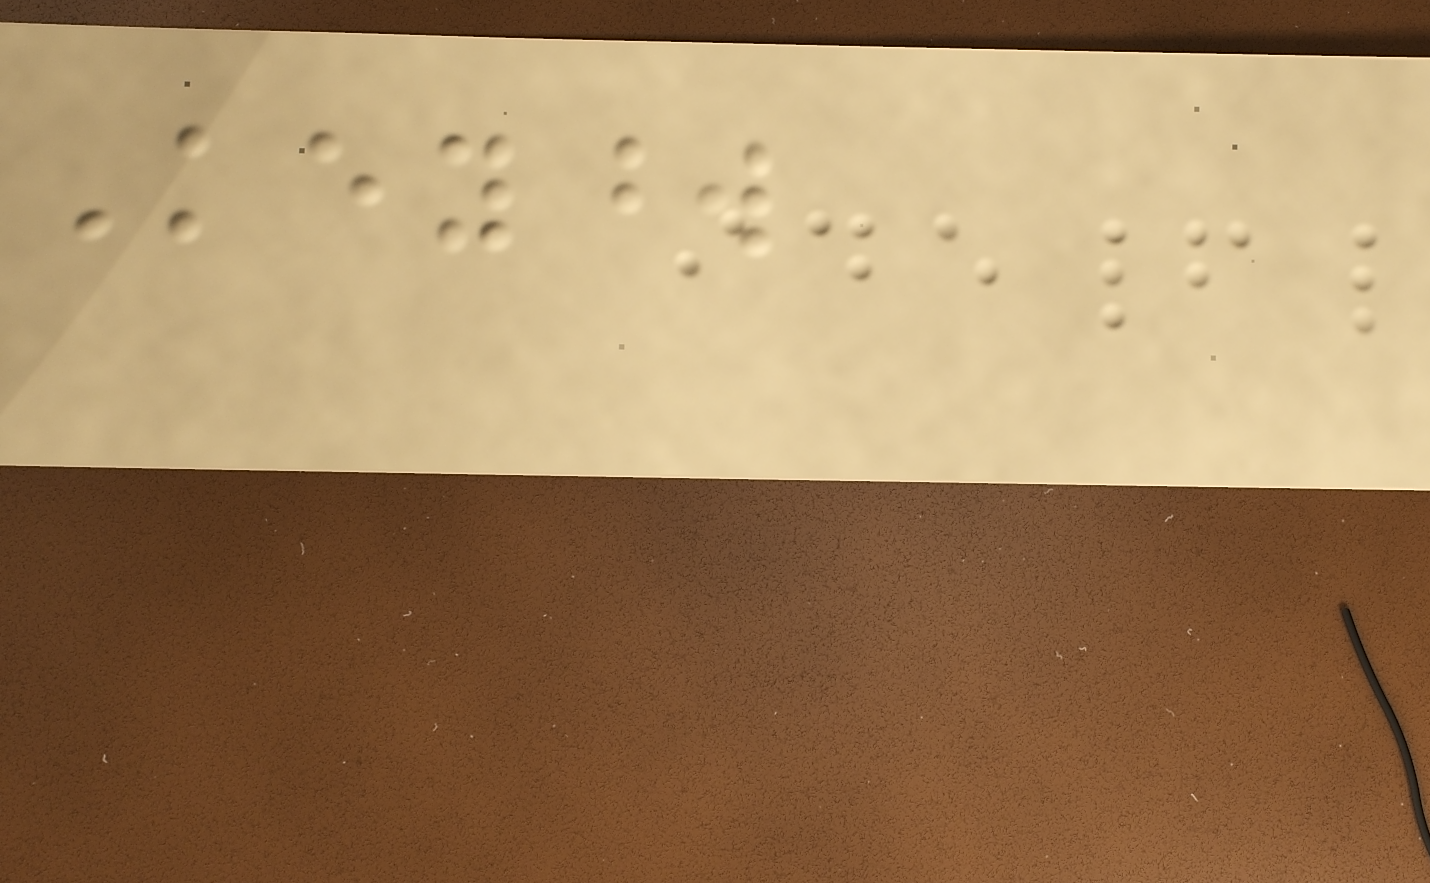Keyword
